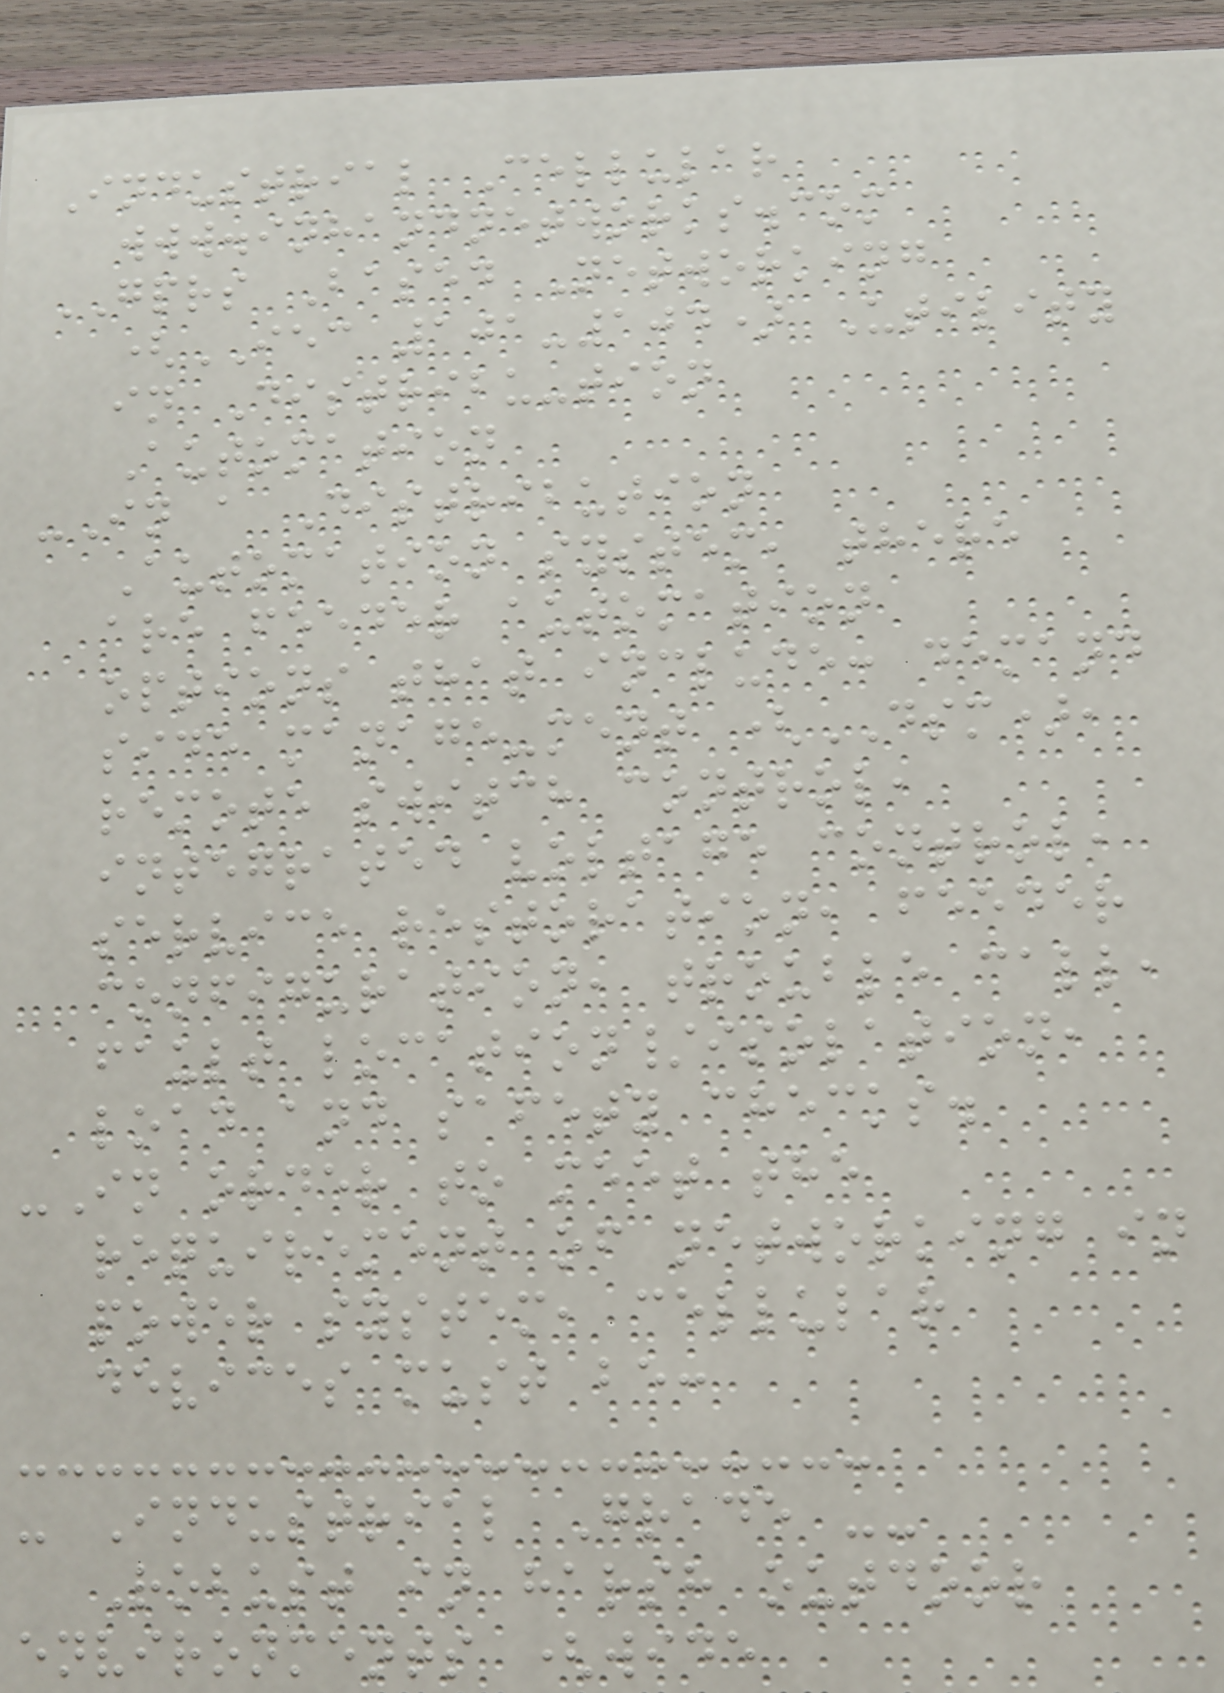Industrial Cellular
www.inhandnetworks.com
GPRS Based Networking
(IEC 101-104) Utility
in Distribu-tion
Automation
-In a Distribution
Automation system, there
are feeder automation
options that include: demand
side manage-ment (DSM),
remote switch control,
integrated voltage control,
service restoration, feeder
configuration, trouble call,
fault location/isolation,
load and safety checks.
-In order to meet the
requirement of networking in
power system, cellular
devices must be:
- Industrial Grade --
Robust in harsh outdoor
environments (wide
